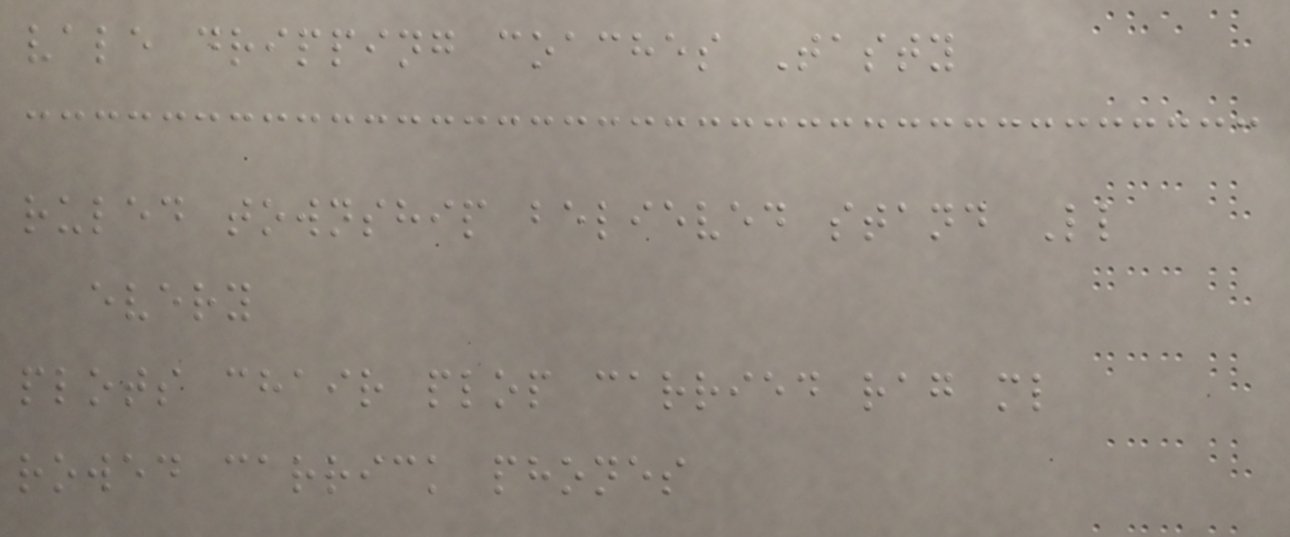vale dripping coaches Tasty
ruled township believed stand Ll
every
plots chair plop carried rag ml
rowed carrick phones
